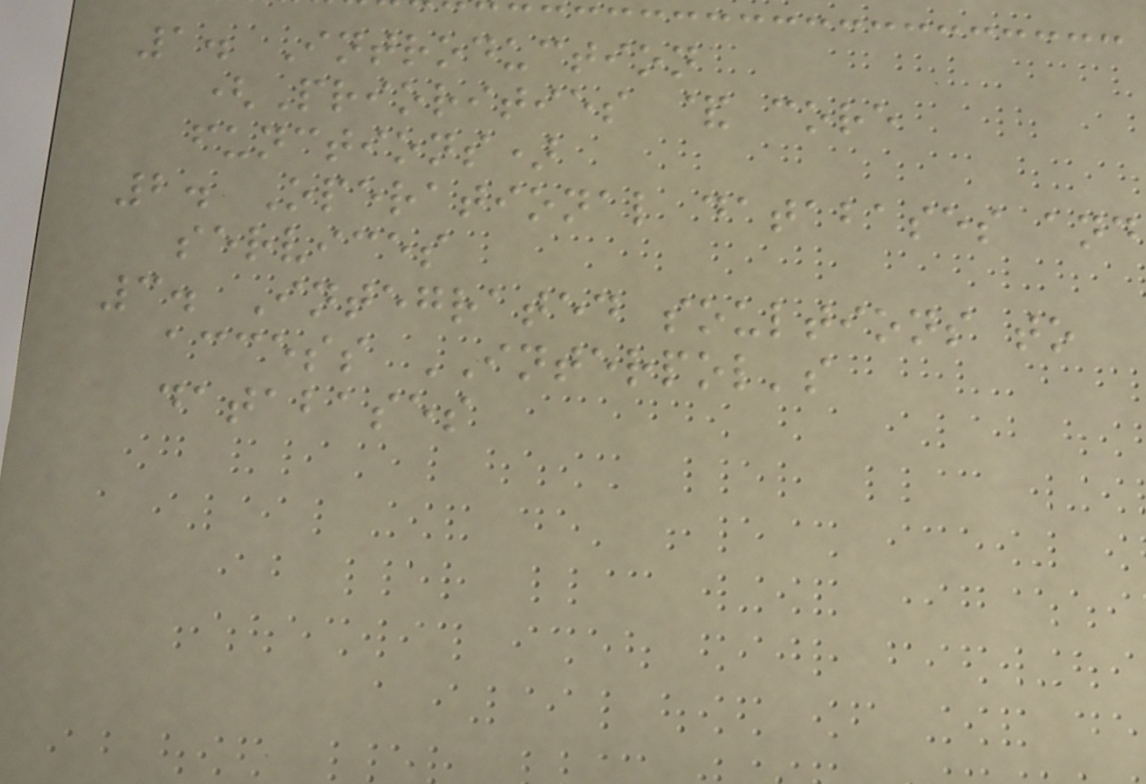1. Introduction
(Priorities & core
functions)
2. Operational databases and
services
3. Integrated soultions to
access INTERPOL's
databases
